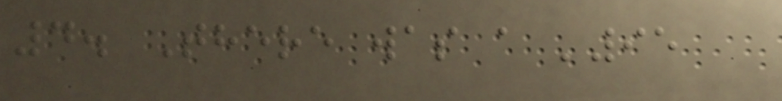4. There was a '95
